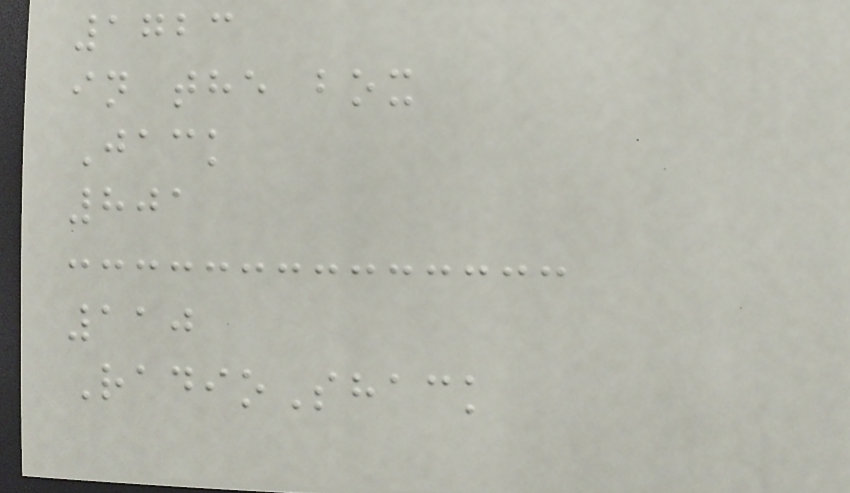1723
in the box
Jack
801
110
RadioShack
